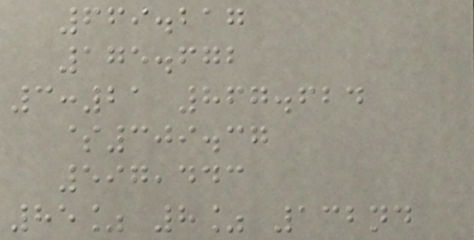669.217
175.672
3:21 867.624
$309.37
597,443
85% 8% 132nd
